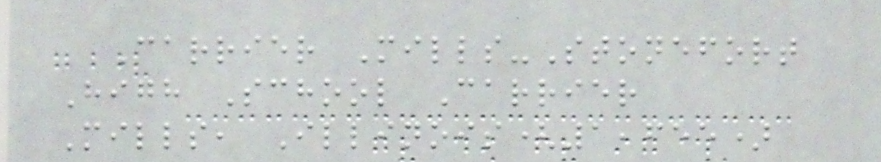Carrier Mills-Stonefort
High School Carrier
Mills, Illinois(1,655)
